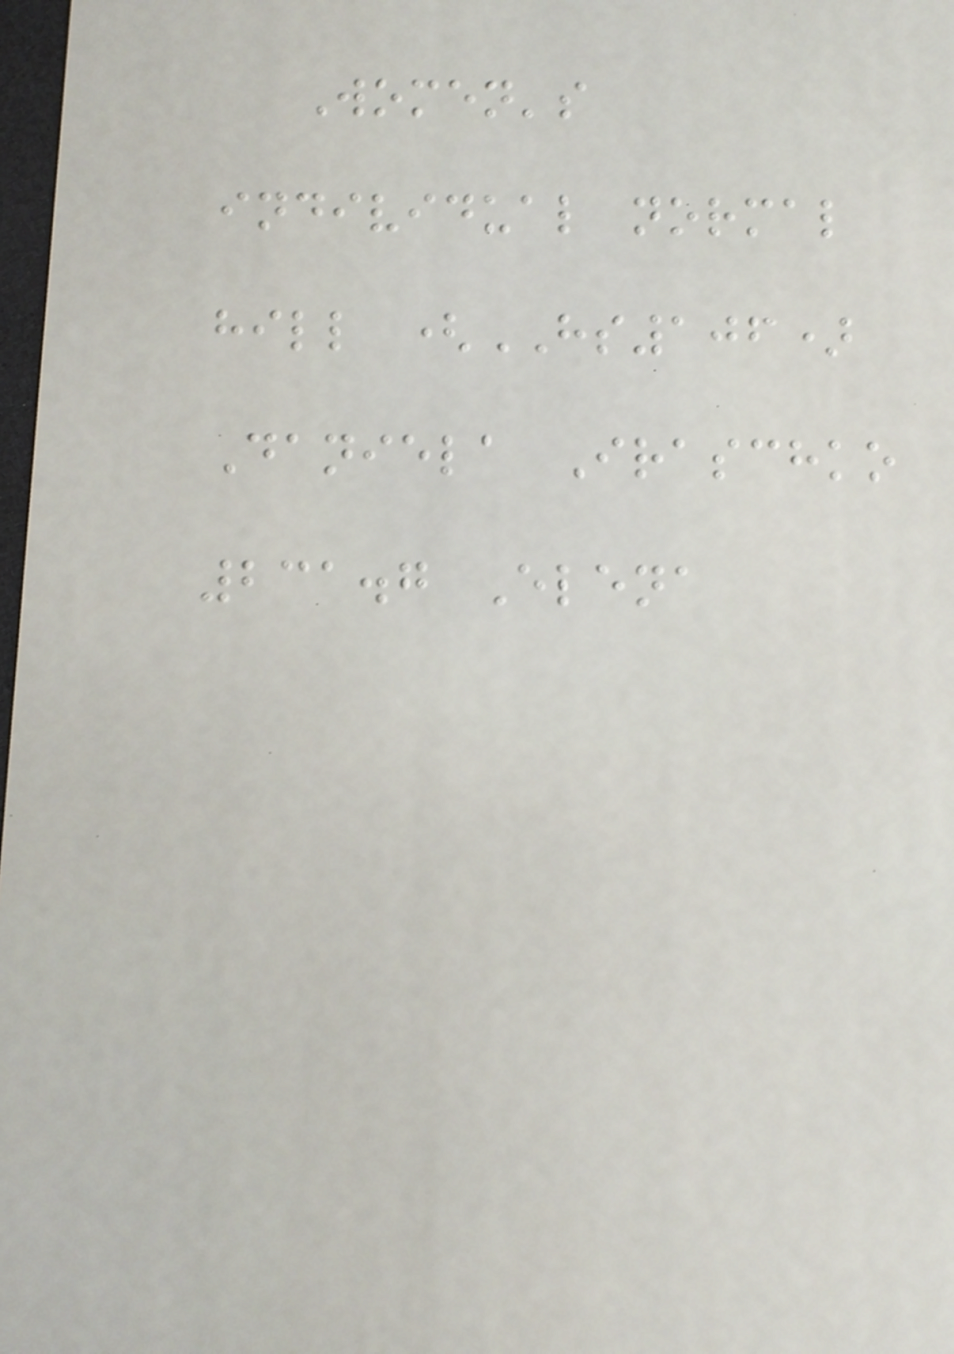Women's
individual normal
hill (HS106)
Daniela Iraschko
231.7 Elena
